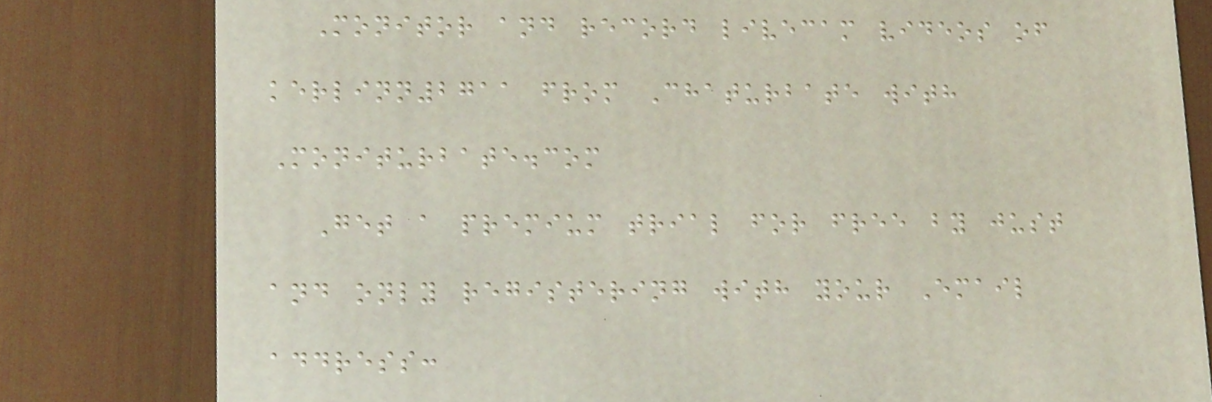Monitor and record livecam videos of
kerlinn2711 from Chaturbate with
Moniturbate.com
Get a premium trial for free by just
and only registering with your Email
address:
